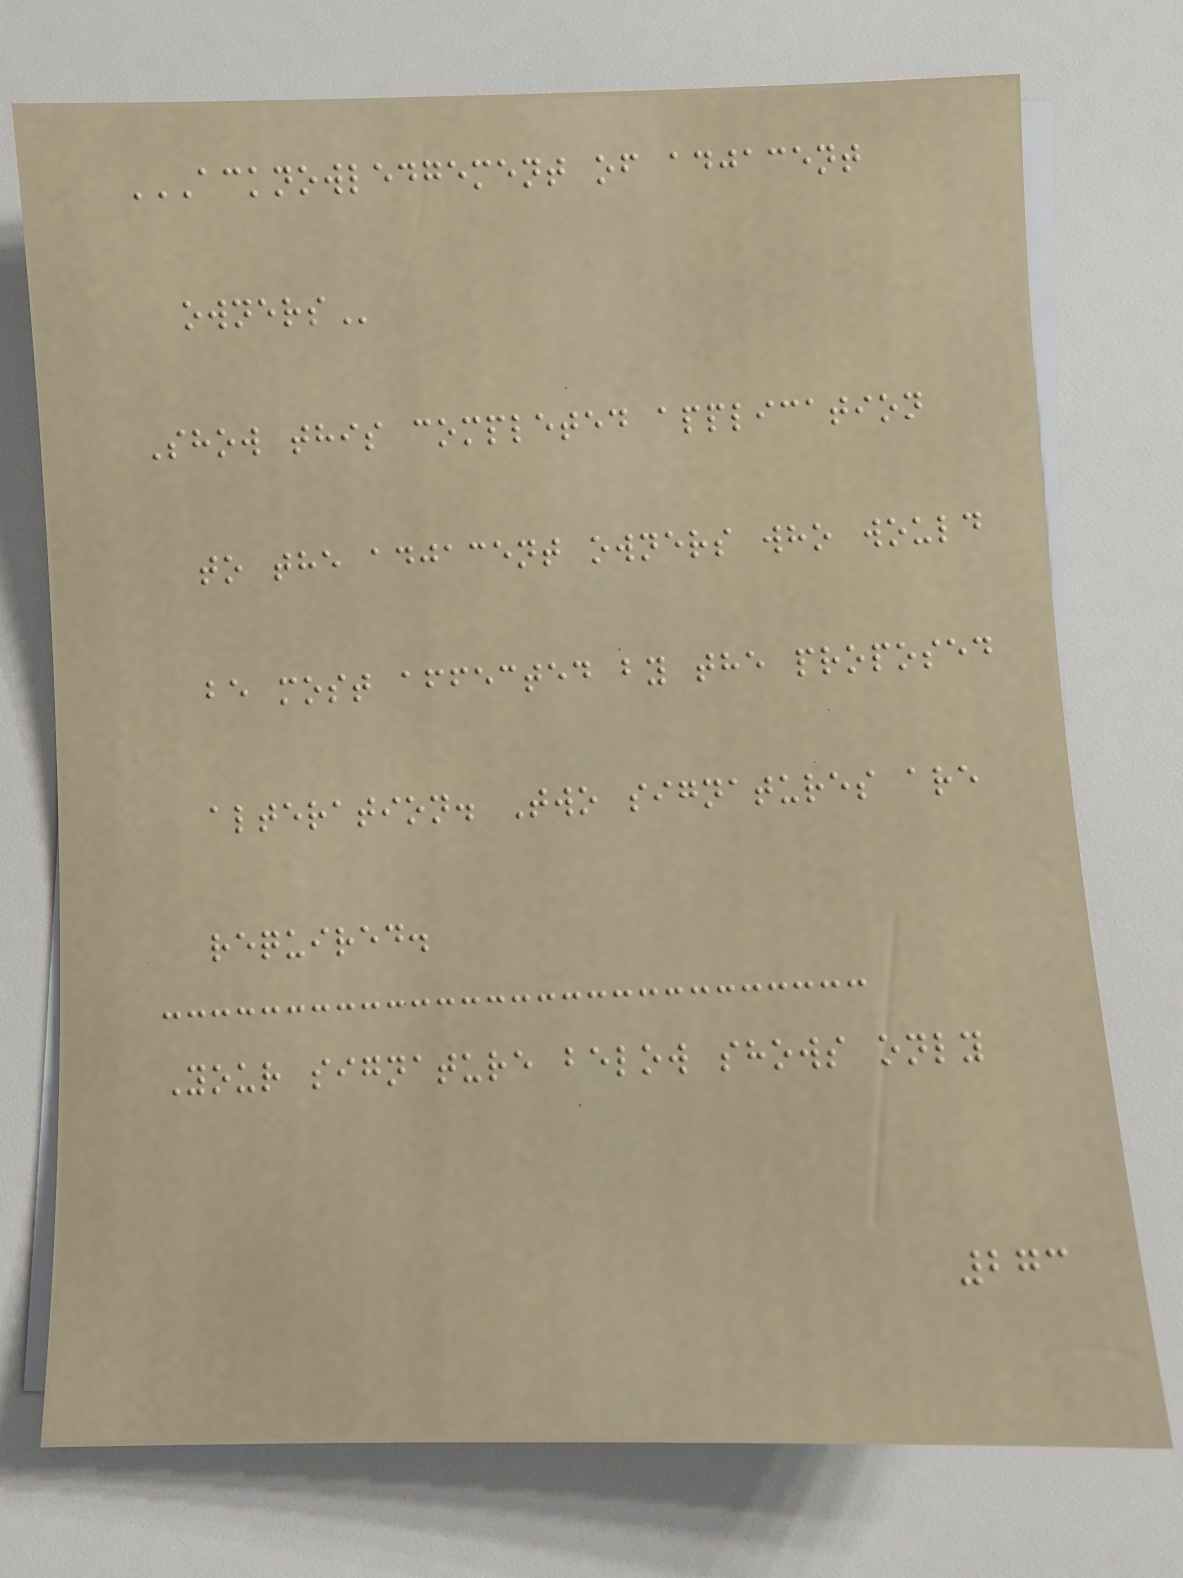ACKNOWLEDGEMENT OF ADJACENT
OWNERS
Show this completed application
to the adjacent owners who would
be most affected by the proposed
alteration. Two signatures are
required.
Your signature below shows only
273
